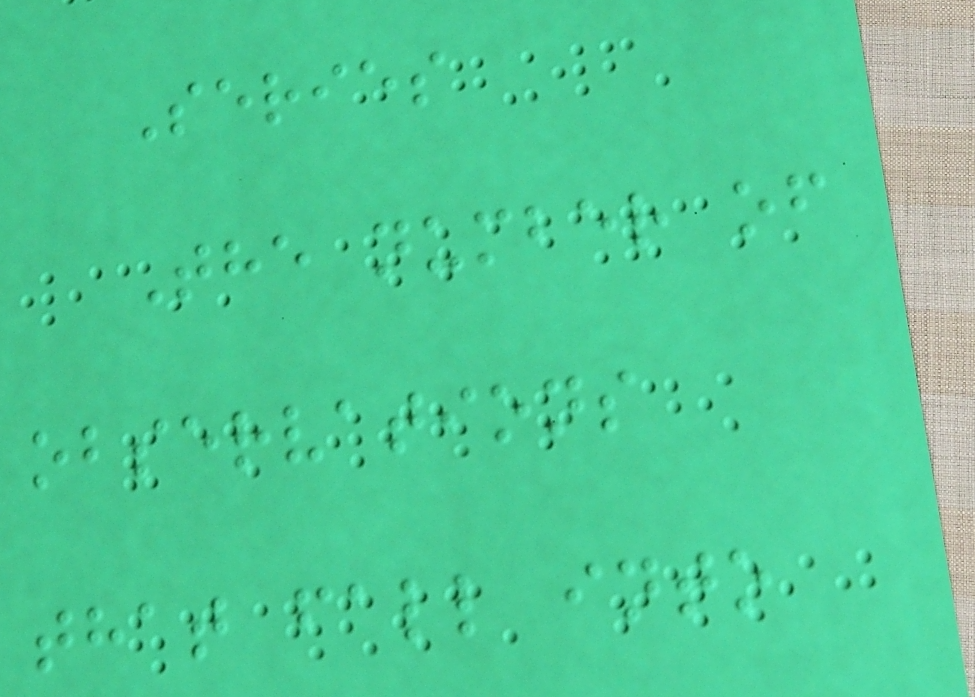Series
The number of
observations
that fall into
